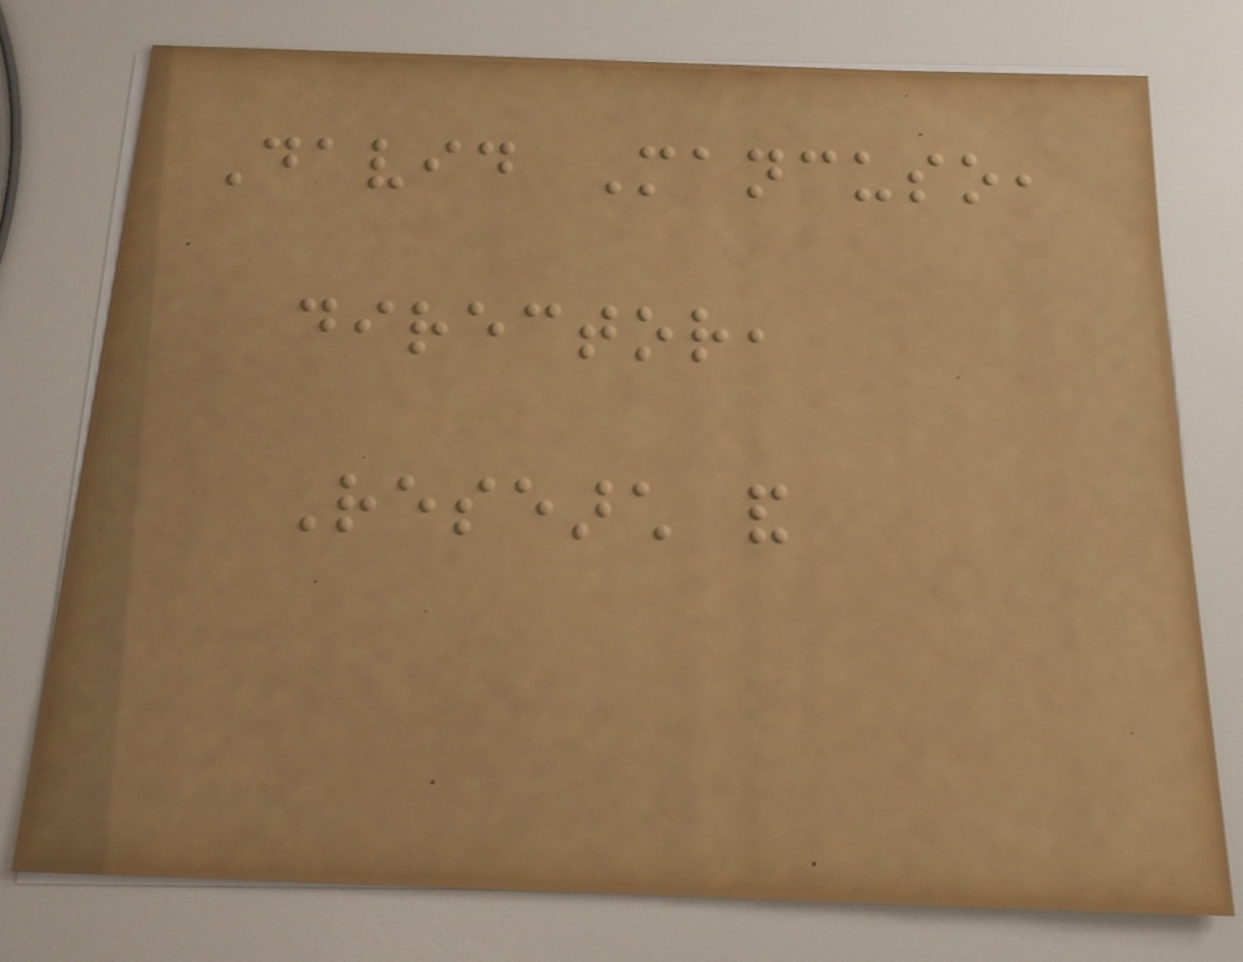David Mancuso,
director,
Research and
